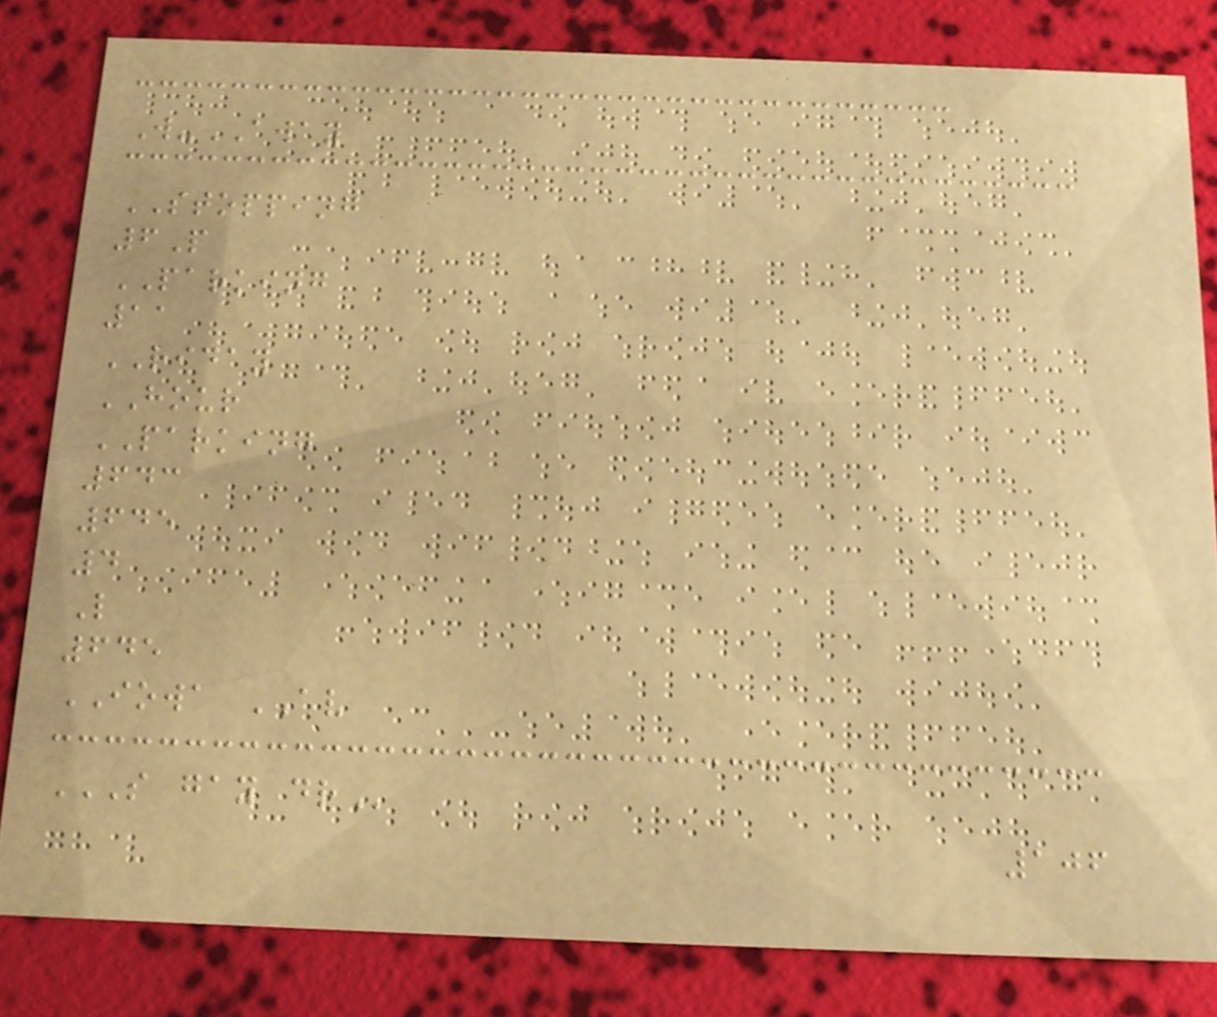W-AWAY
STOPPING
6P
PARKING
11
RIDAY
HOUR
PARKING
643
645
4
L
645
IOWA AV
S GAY DR
106
